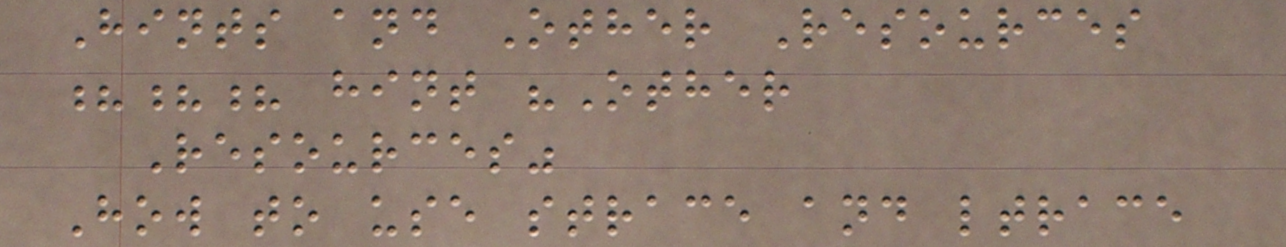Hints and Other Resources
??? hint "Other
Resources"
How to use strace and ltrace
